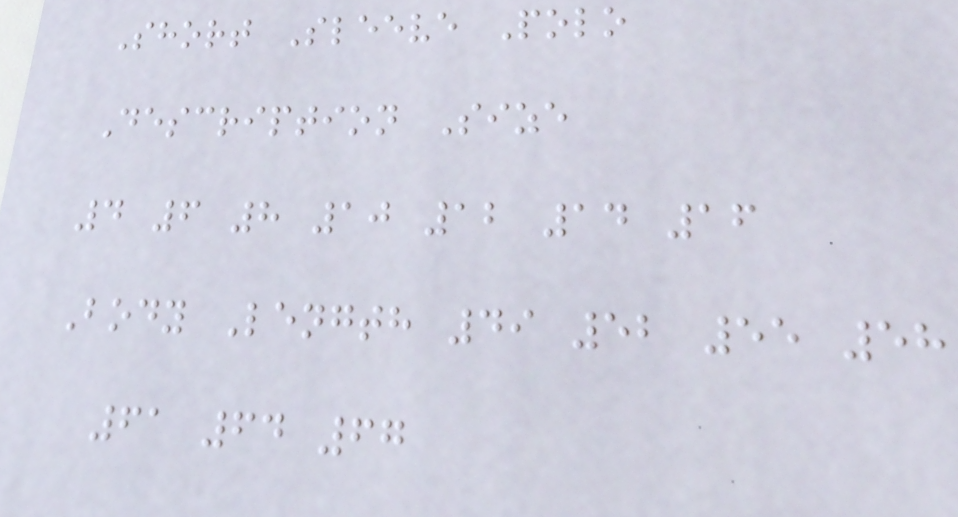Short Sleeve Polo
Description Size
4 6 8 10 12 14 16
Body Length 49 52 55 58
61 64 67
